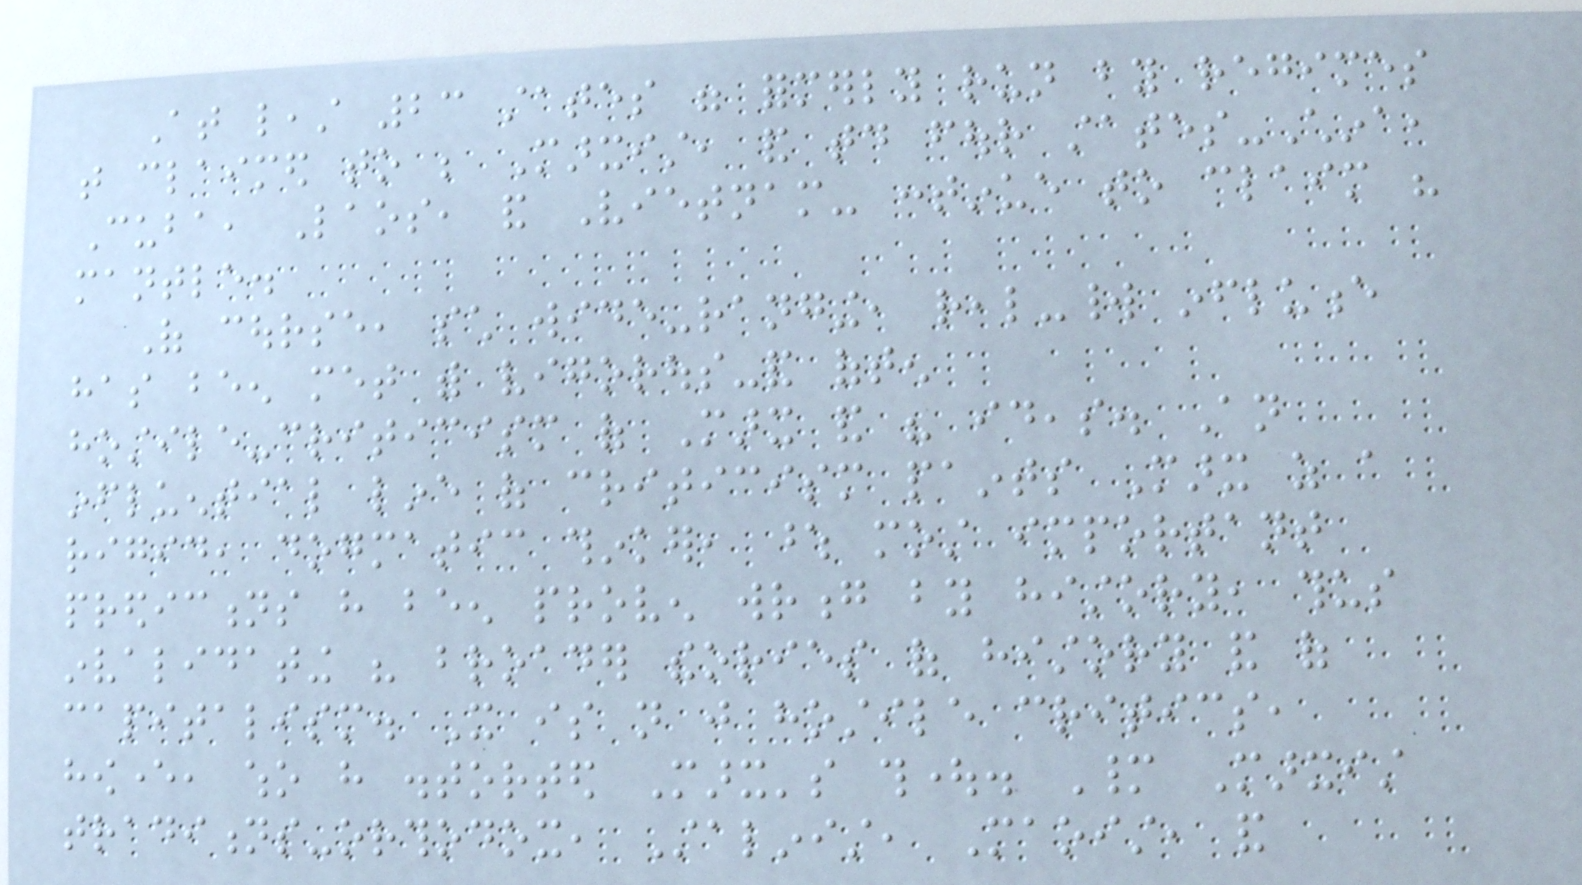At least 23 states were formerly run by regimes
that claimed to be Marxist, and today four states-China,
Cuba, Laos, and Vietnam- continue to claim his
mantle.
Of course, such wide-ranging, real-world influence
has been met with vigorous-and often
hostile-criticism of Marx and his ideas. An
influential line of criticism paints Marx as a
rigid, dogmatic thinker, whose most important
predictions have been proven wrong by history, thus
invalidating his broader theories of history and of
capitalism. It is not just hostile critics,
however, who have distorted Marx's thought. Many Marxist
traditions-orthodox, Stalinist, Maoist, and
